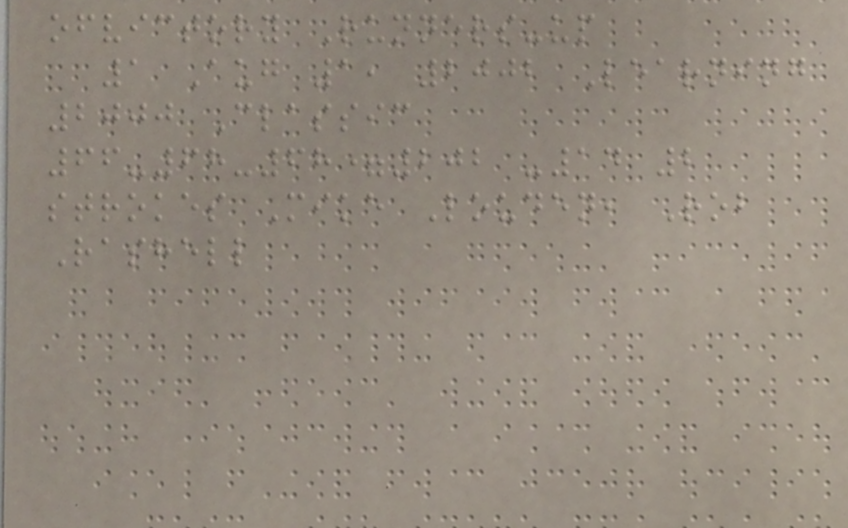ofvictory Runners-up
1 Aug 1, 2002 Learning
2000 Classic
66-68-68=202 -14 2
strokes Mike Louden, Rob
Rashell
